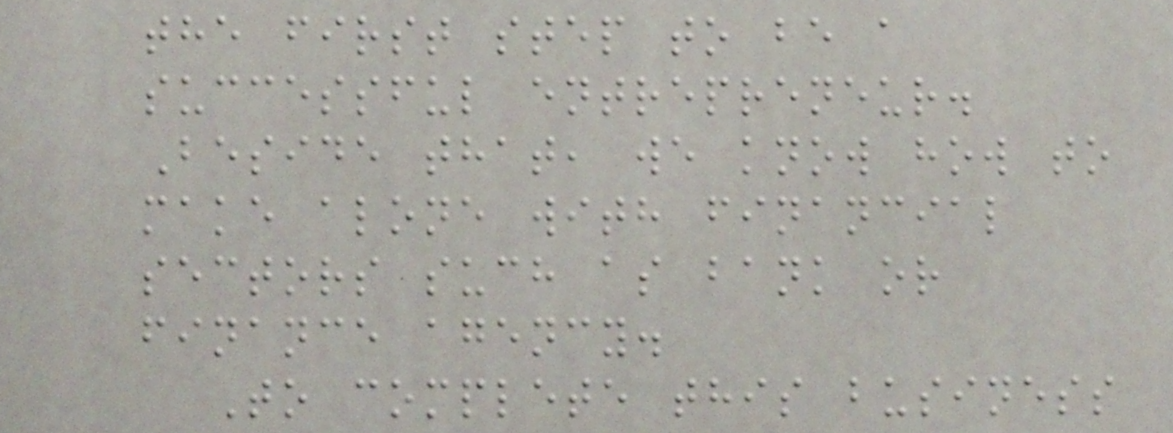the first step to be a
successful entrepreneur.
Beside that, we know how to
make alone with financial
sectors such as bank or
finance agency.
To complete this business
